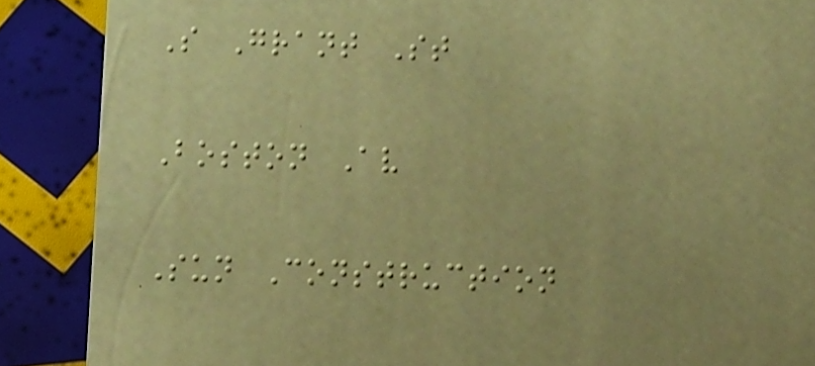S Grant St
Boston Av
Sun Construction
